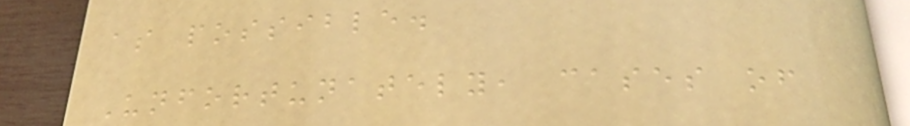as possible.
Unfortunately, cases of
